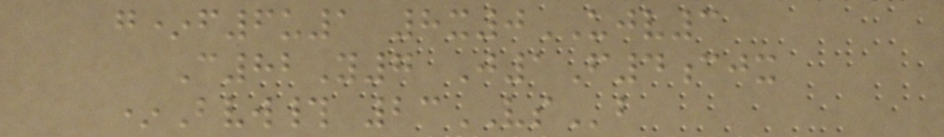g*f6u1 8x0UJV3
C82Y7 J1F4cjx
*Bvw# 23VSb
